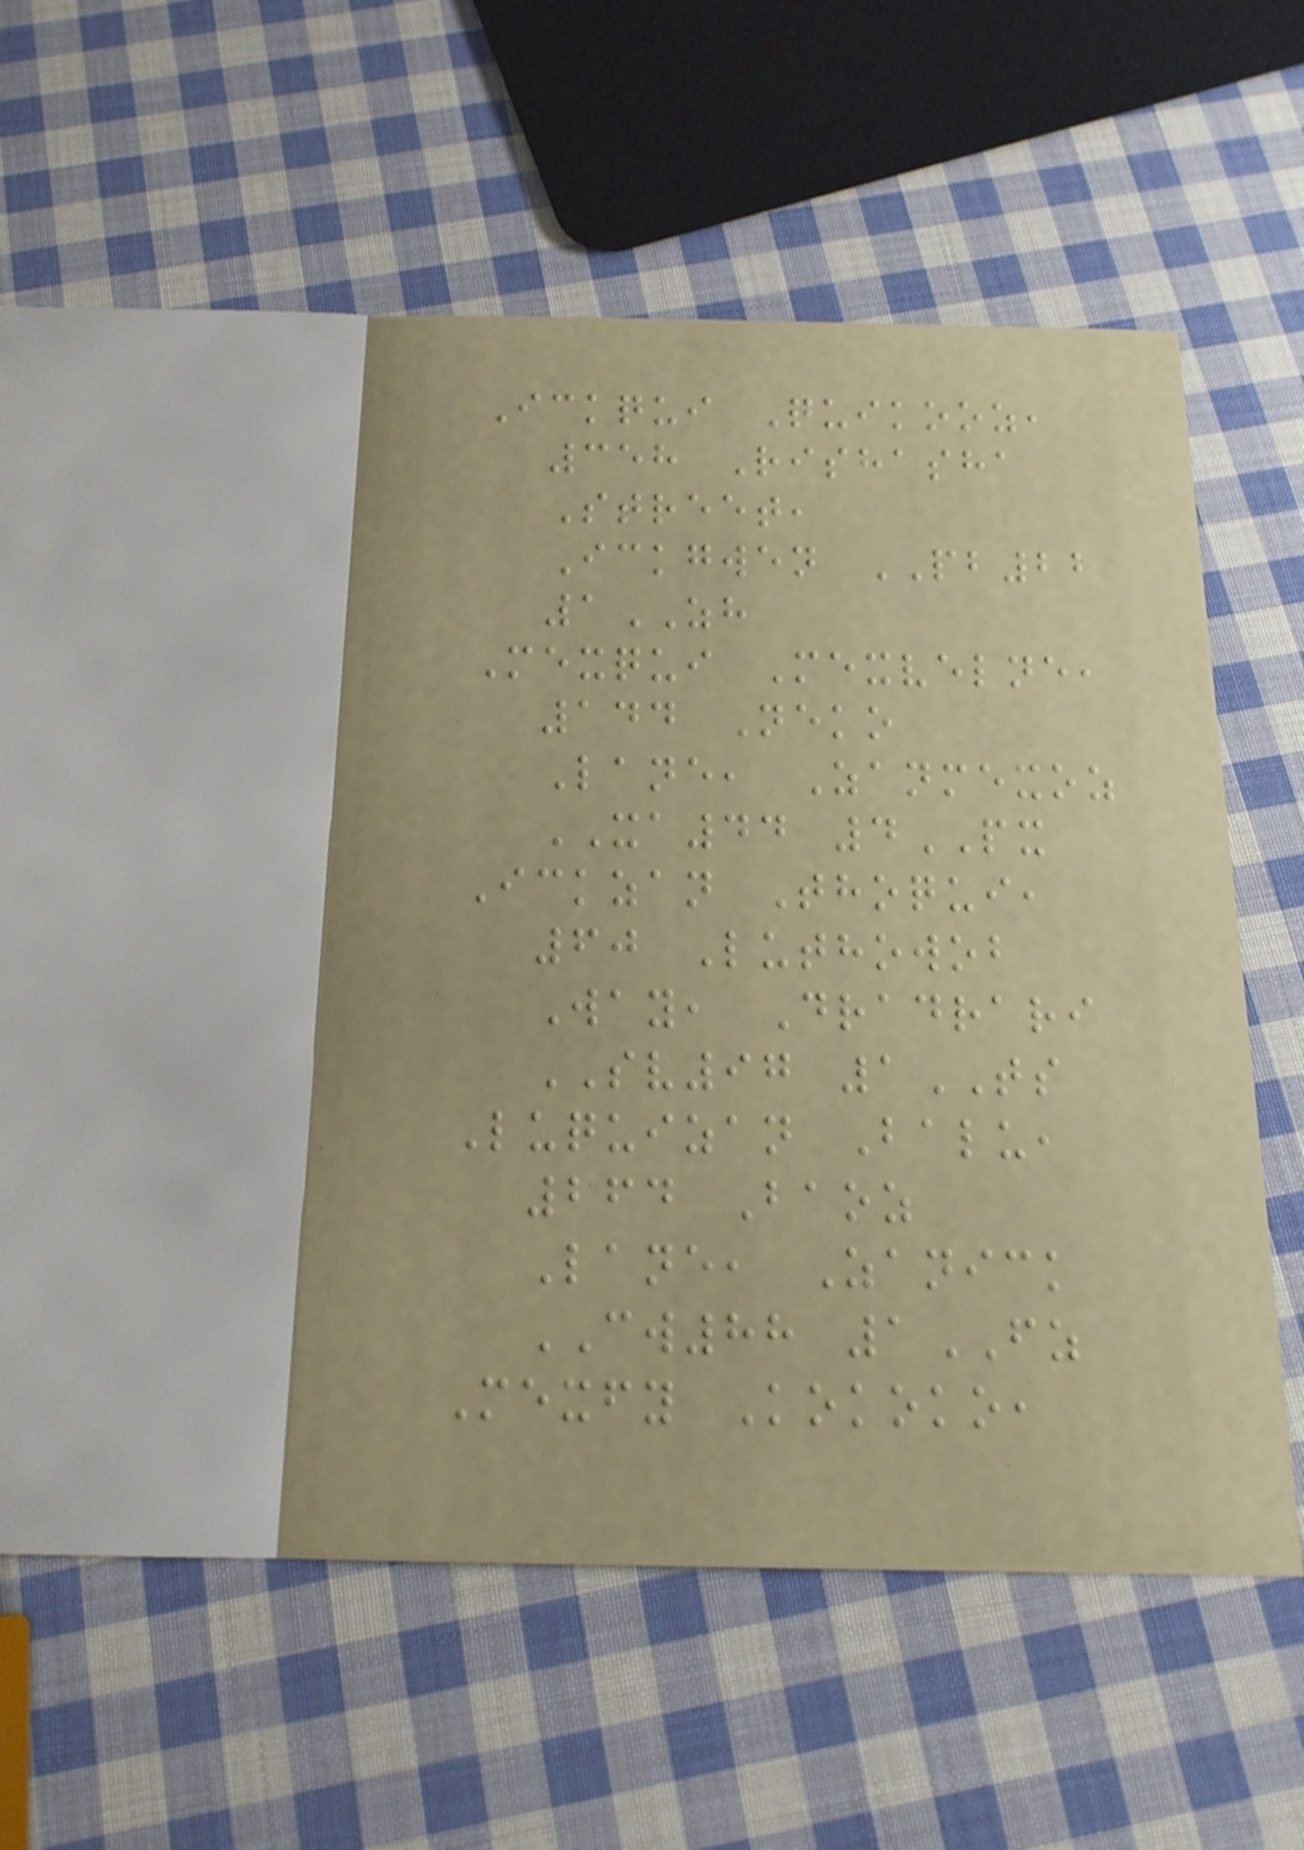Ickqui Quikooz,
358 Rishasha
Street,
Ickgwen PB22
1ZH
Mexqui Mexvelne,
144 Neko
Lane, Zanmexoz
XA44 4PX
Ickzan Thoqui,
60 Luthowob
Way, Dradrari
SV97 1TS
Luquizan Balu,
264 Baoz
Lane, Zanick
CW88 1FZ
Mexfy Kokoko,
